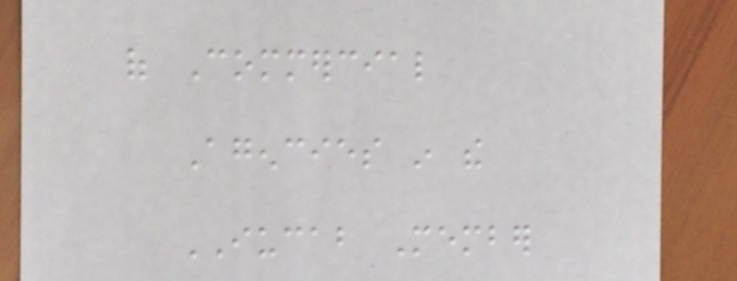of Commercial
Agencies in the
IUCAB Member
